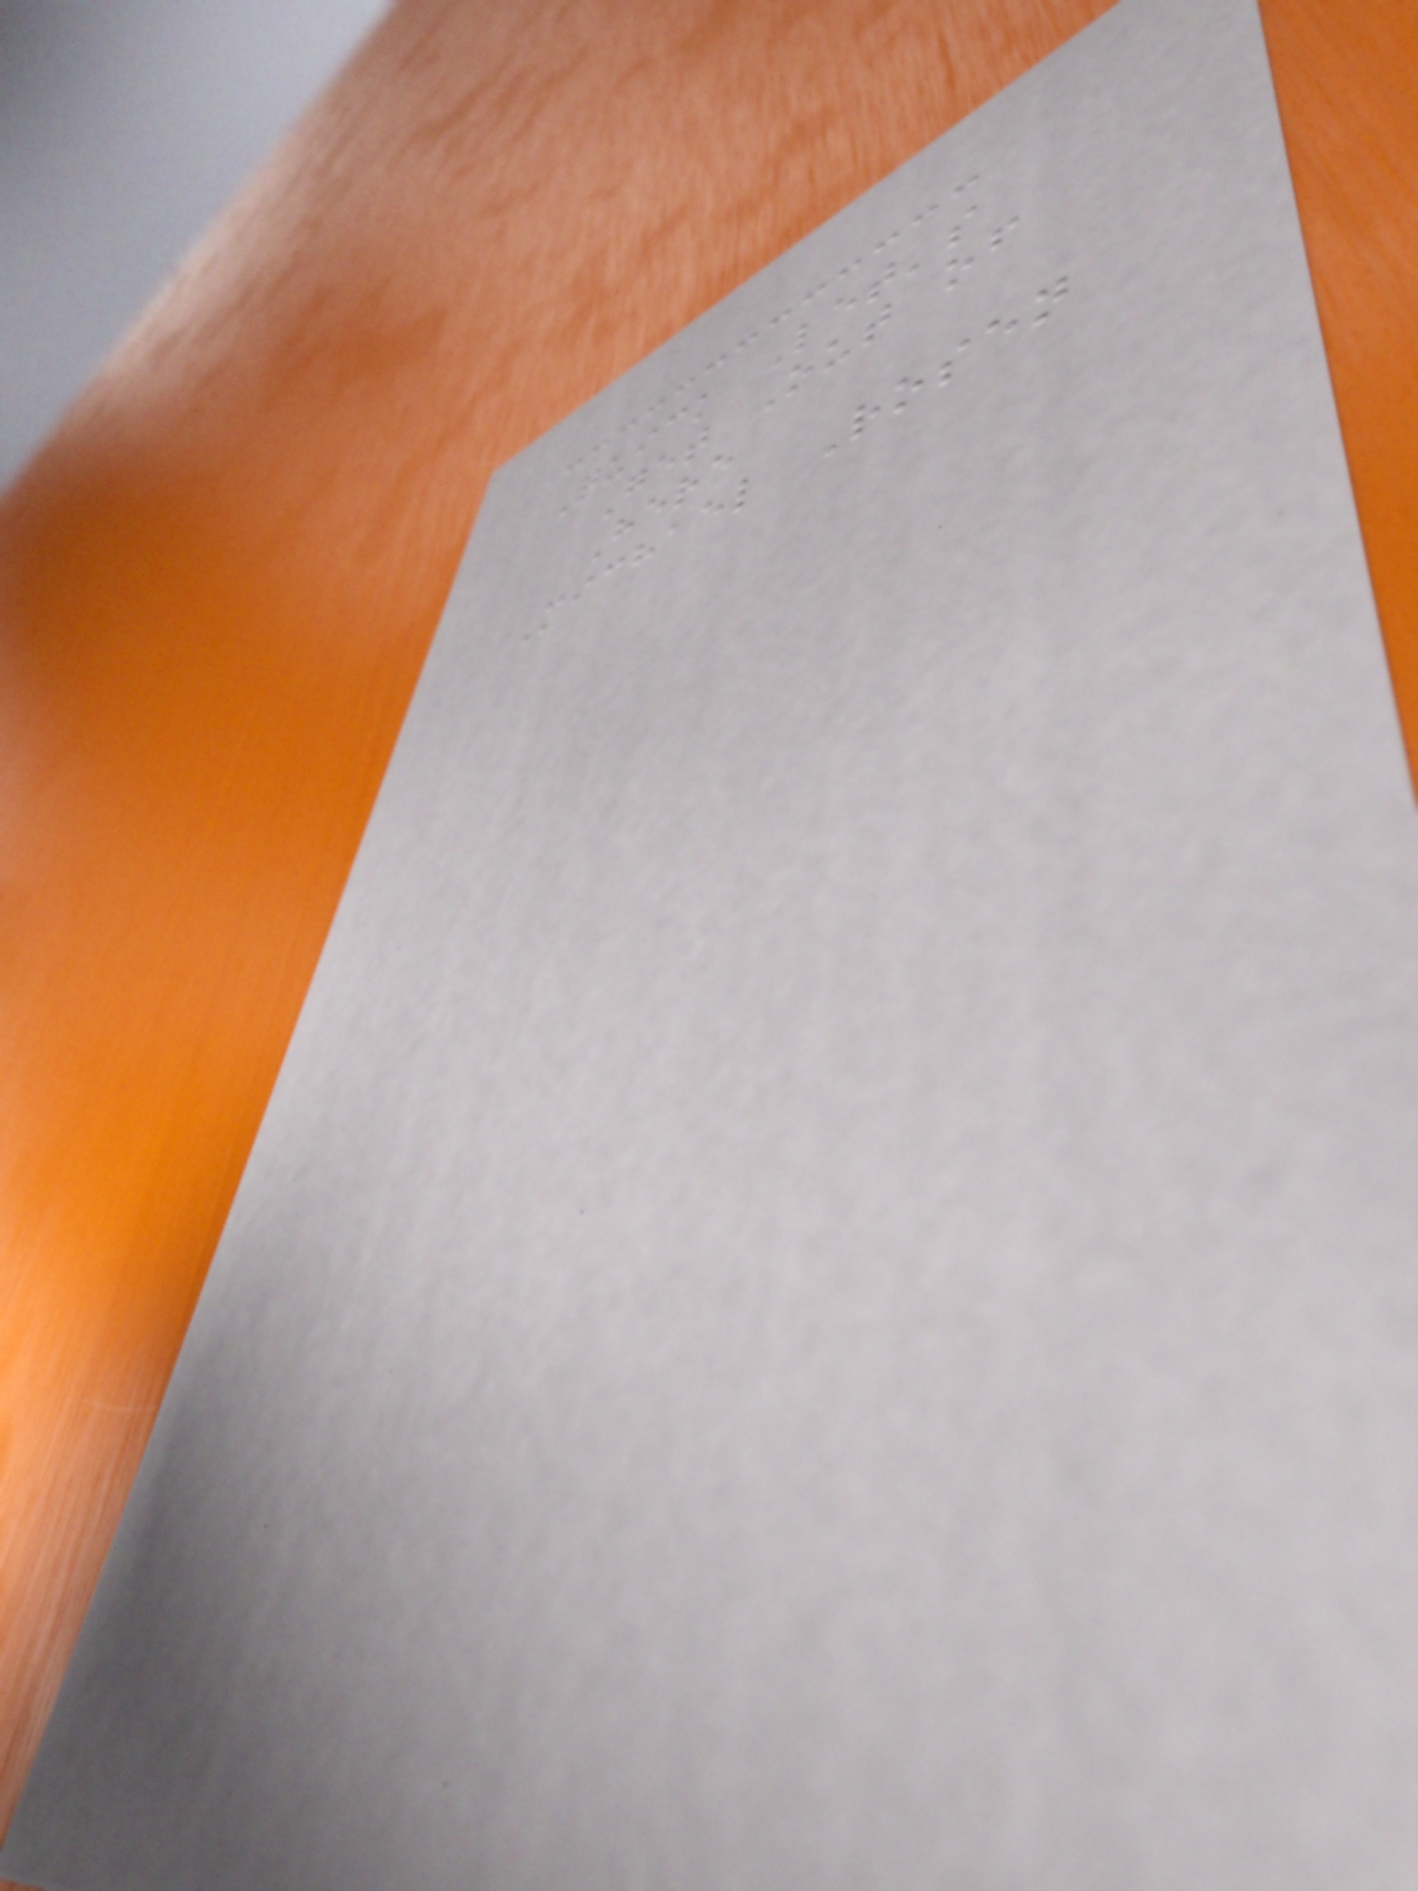Quick Let's
Get Out of
Here
Michael Rosen
